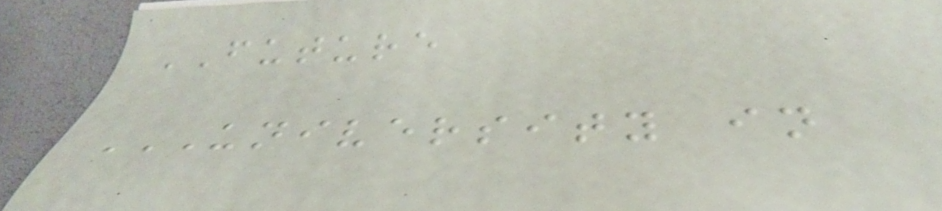FUTURE
UNIVERSITY IN
